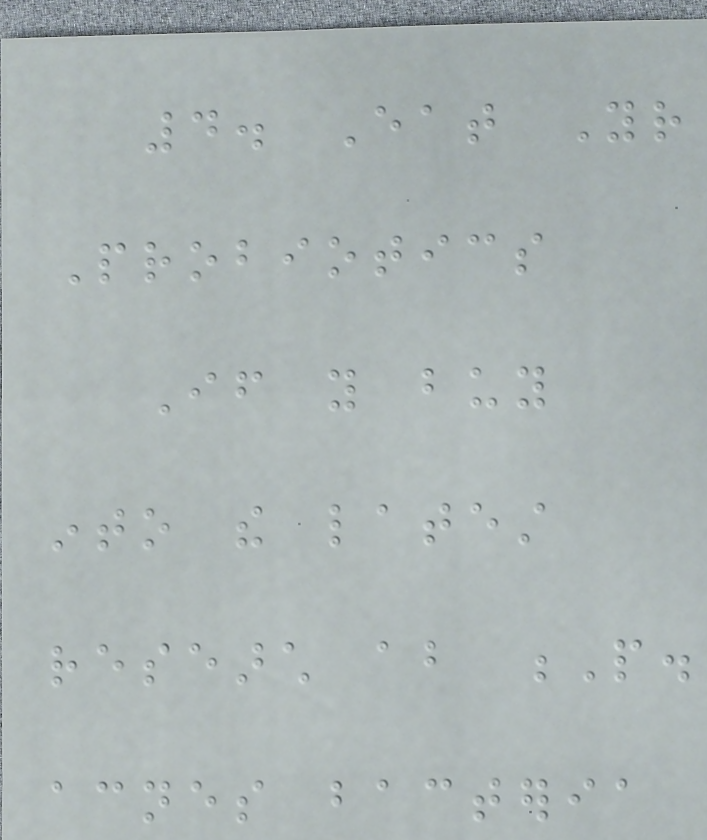4. Eat Your
Probiotics
If you buy
into the latest
research about P.
acnes bacteria
